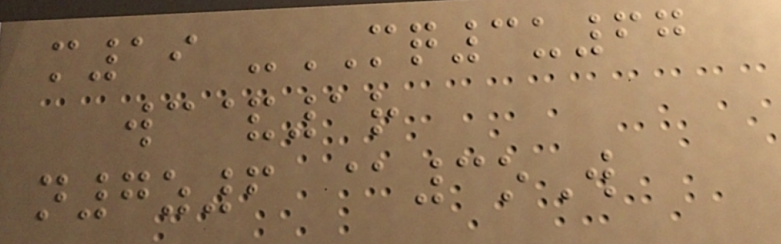m19 -MQ3u67
wc&1r
n7z6 @3oW
